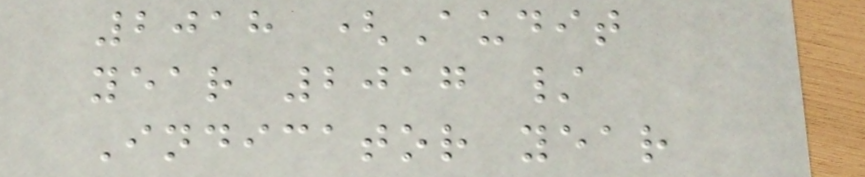2018 (Audit
year 2017 /
Indicator year
